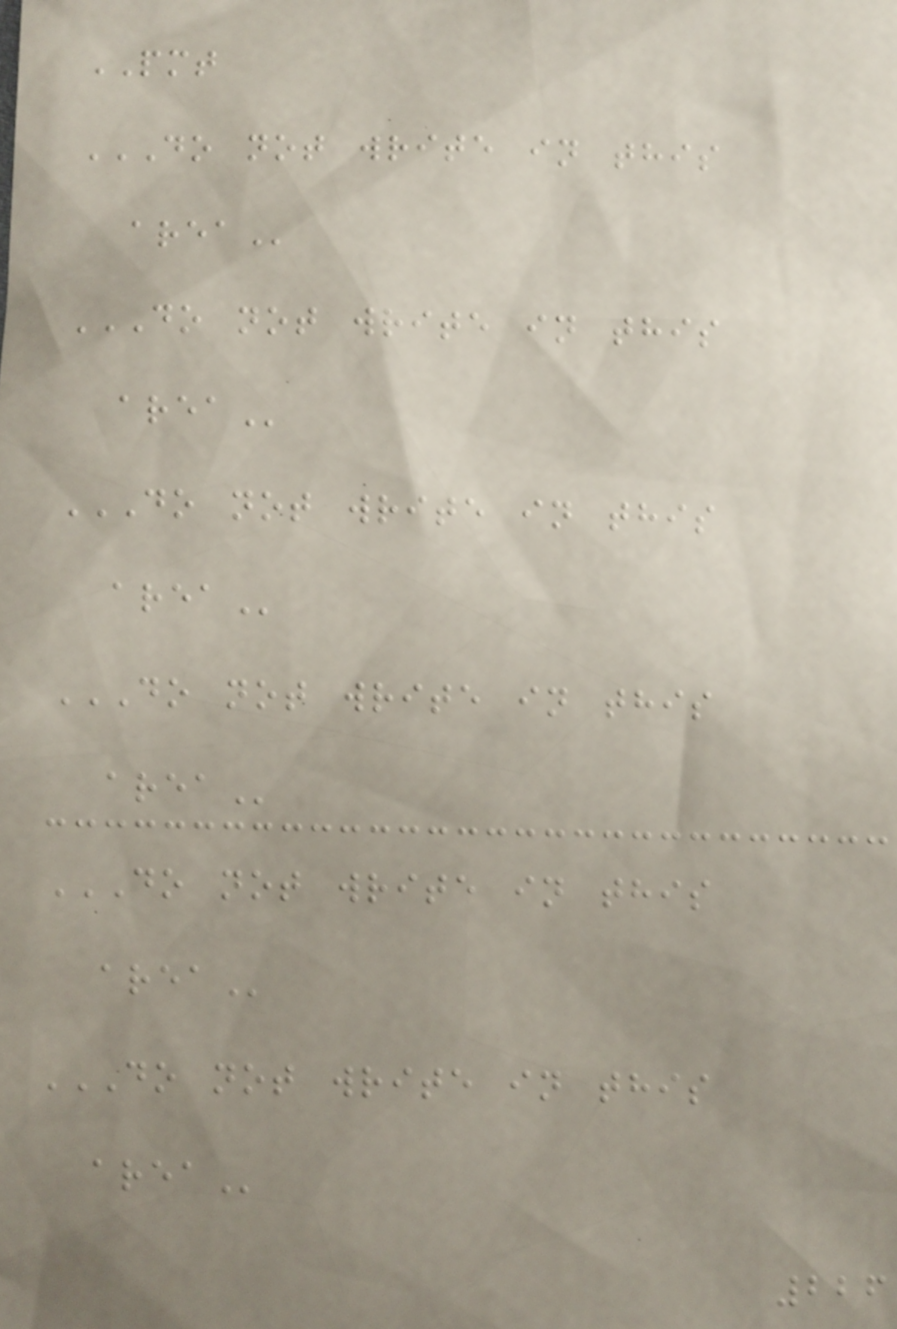PMT
DO NOT WRITE IN THIS
AREA
DO NOT WRITE IN THIS
AREA
DO NOT WRITE IN THIS
AREA
DO NOT WRITE IN THIS
AREA
DO NOT WRITE IN THIS
AREA
DO NOT WRITE IN THIS
AREA
226
